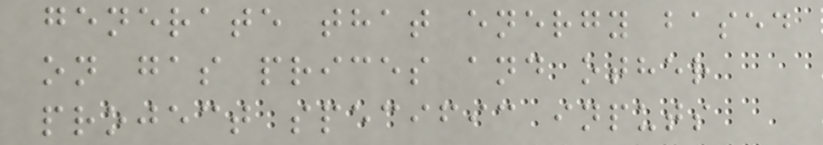generate that energy based
on gas prices and other
project specific inputs
